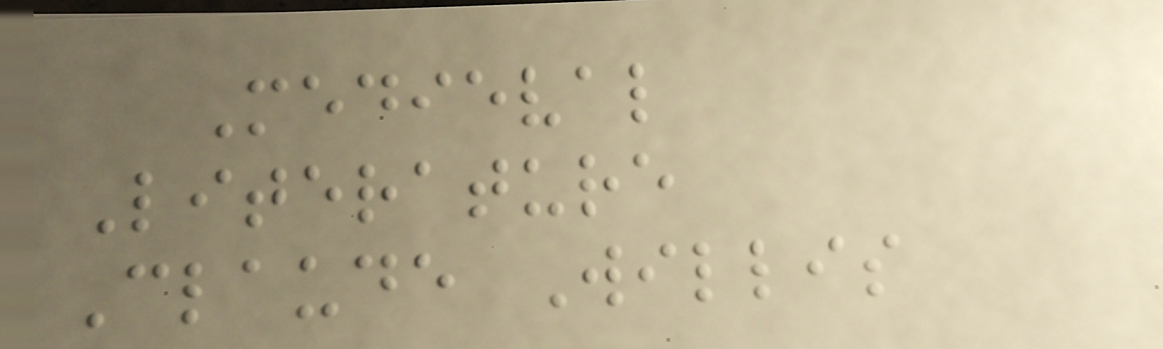Medieval
Literature
Claude Willis
